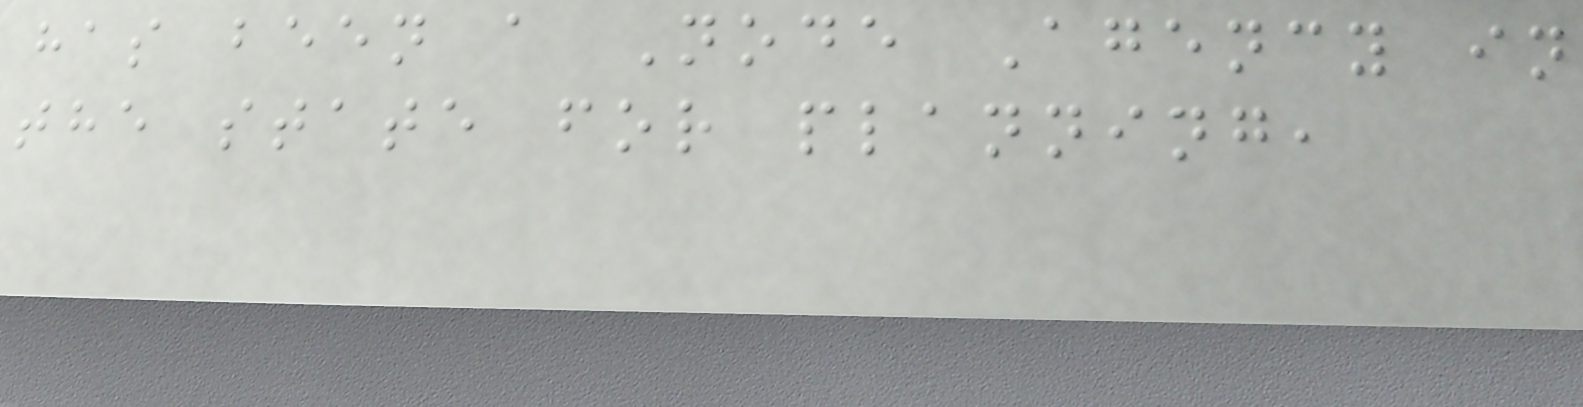has been a Node Agency in
the state for planning,
